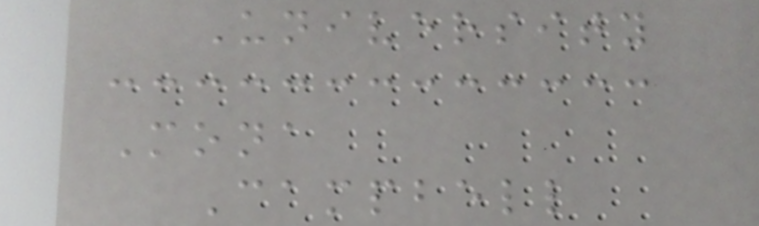University
Mona
Campbell
